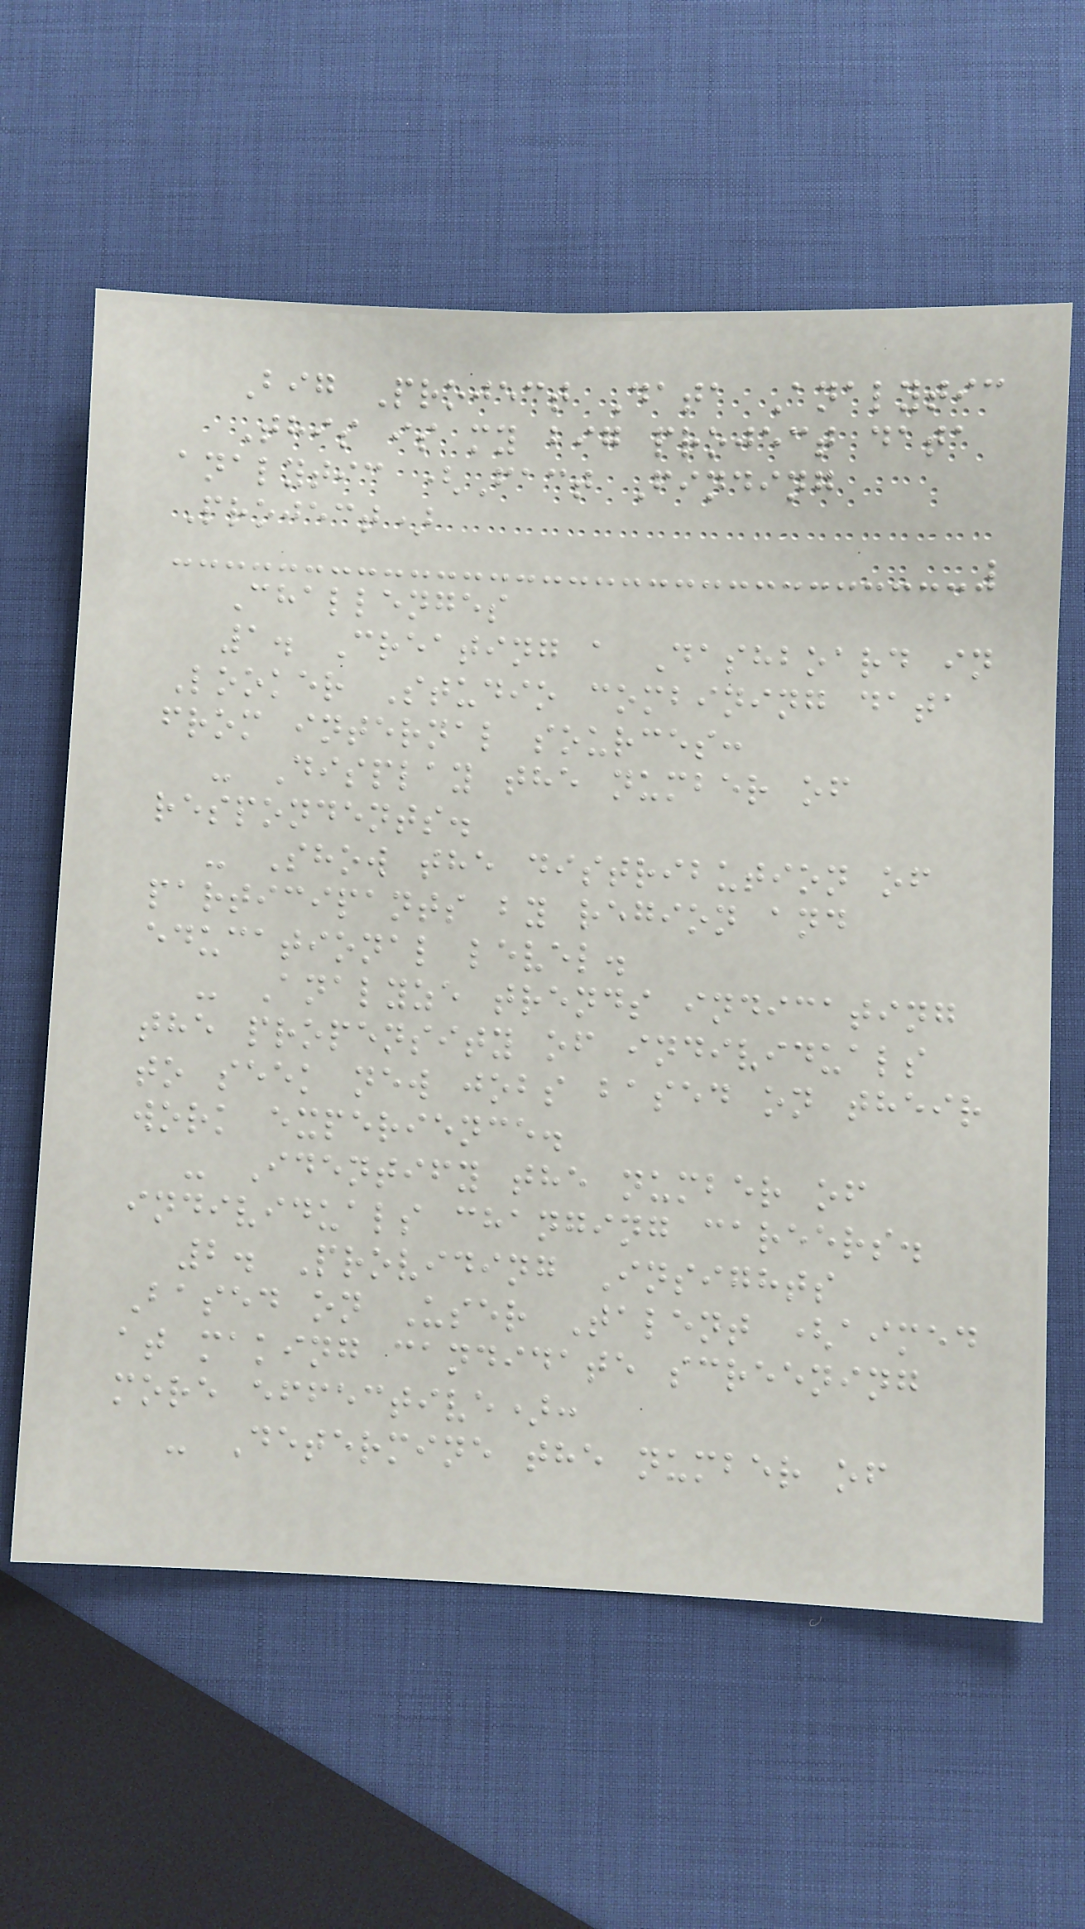Big Project Data Analytic
This is my big project data
analytic (Fact Finding
Project)
Challenges
1. Creating a Dashboard in
Looker Studio combining data
from internal sources:
- Display the number of
respondents.
- Show the distribution of
participants by region and
educational level.
- Analyze trends indicating
the propensity of individuals
to seek new jobs based on their
work experience.
- Identify the number of
individuals changing careers.
2. Providing Insights
Based on User Talent (aimed
at making candidate screening
more effective):
- Determine the number of
